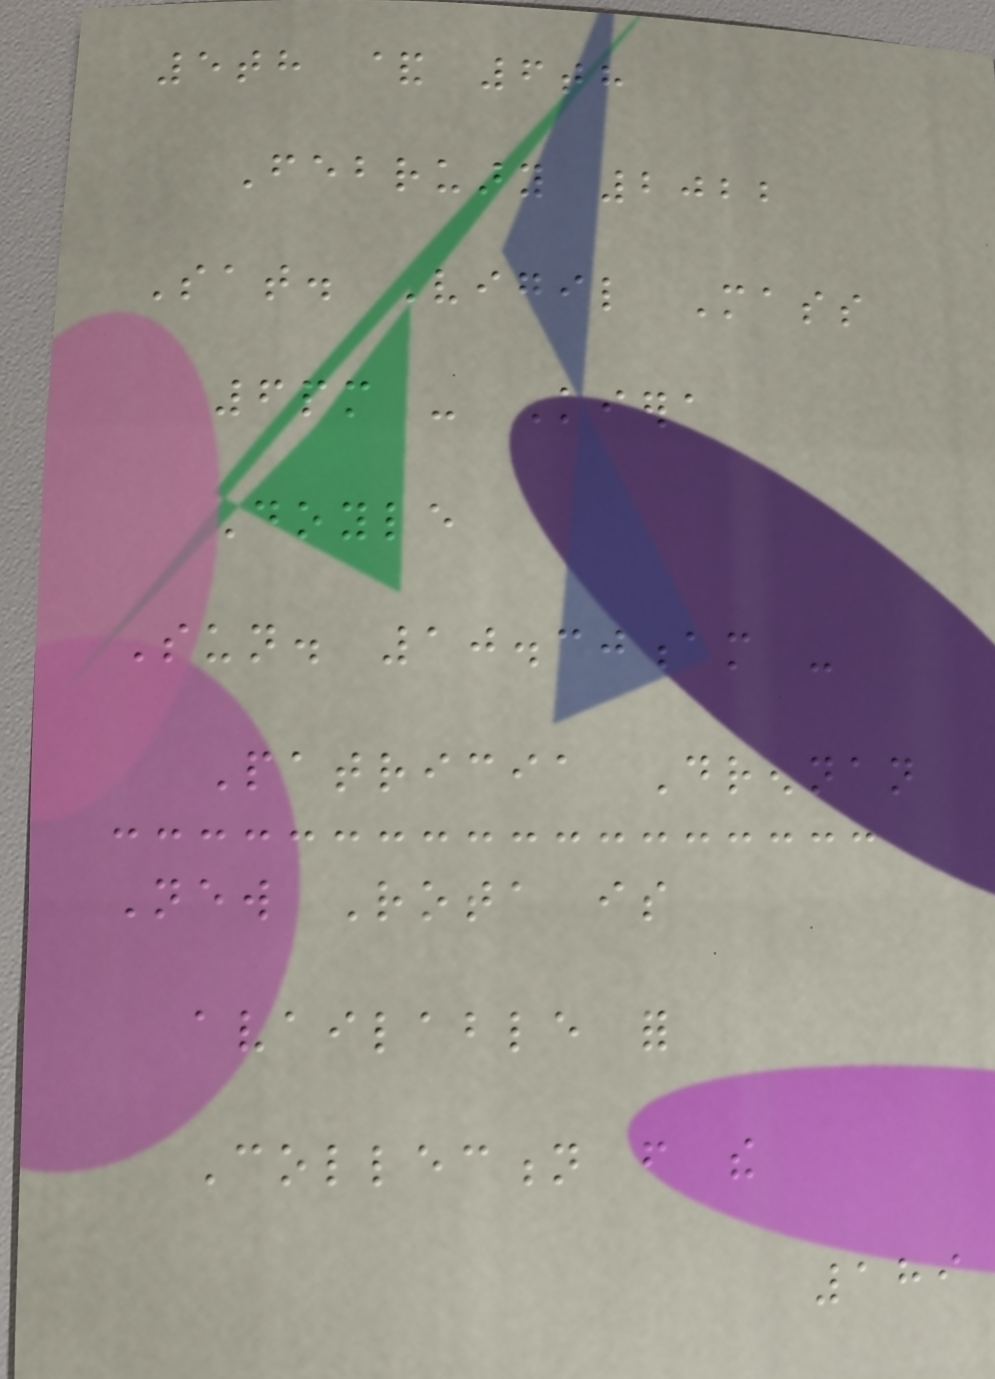5th & 6th
February 2022
Sat. Vigil Mass
6pm - Kiera
Doyle
Sun. 10.30am -
Patricia Drennan
New Rota is
available for
Collection from the
189
